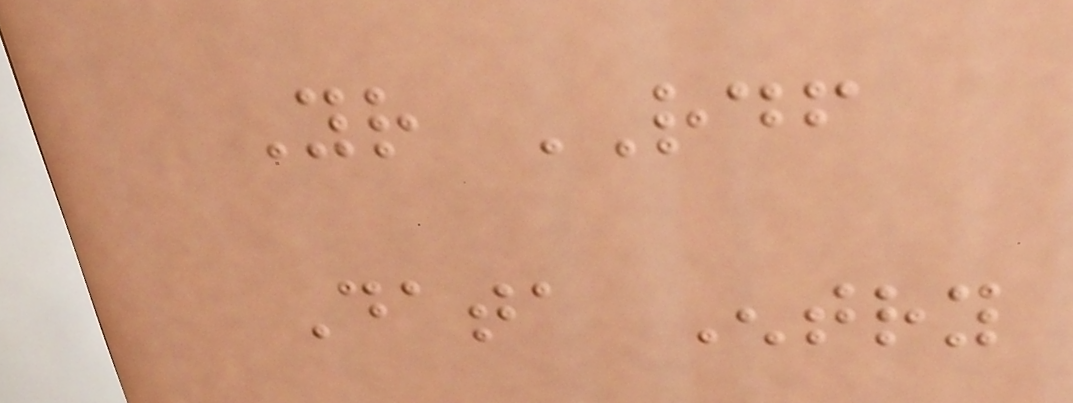Your RDF
Data Entry
